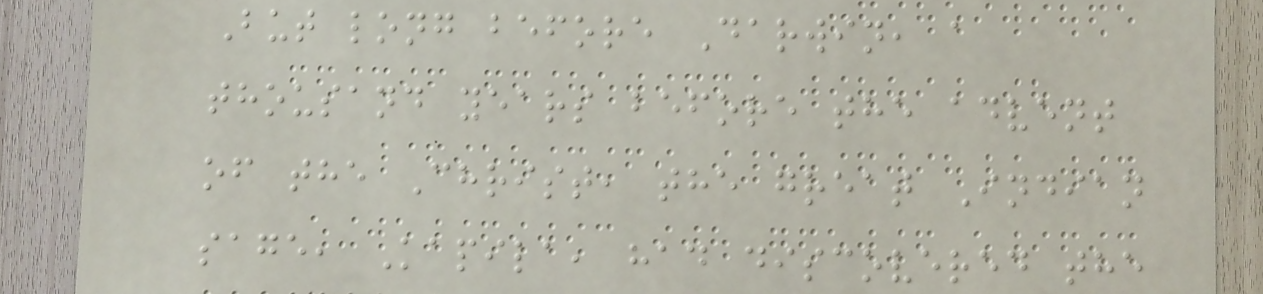But long before Darwin, a
thousand years before the advent
of the Christ, the great Indian
sage, Kapila, had discovered the
